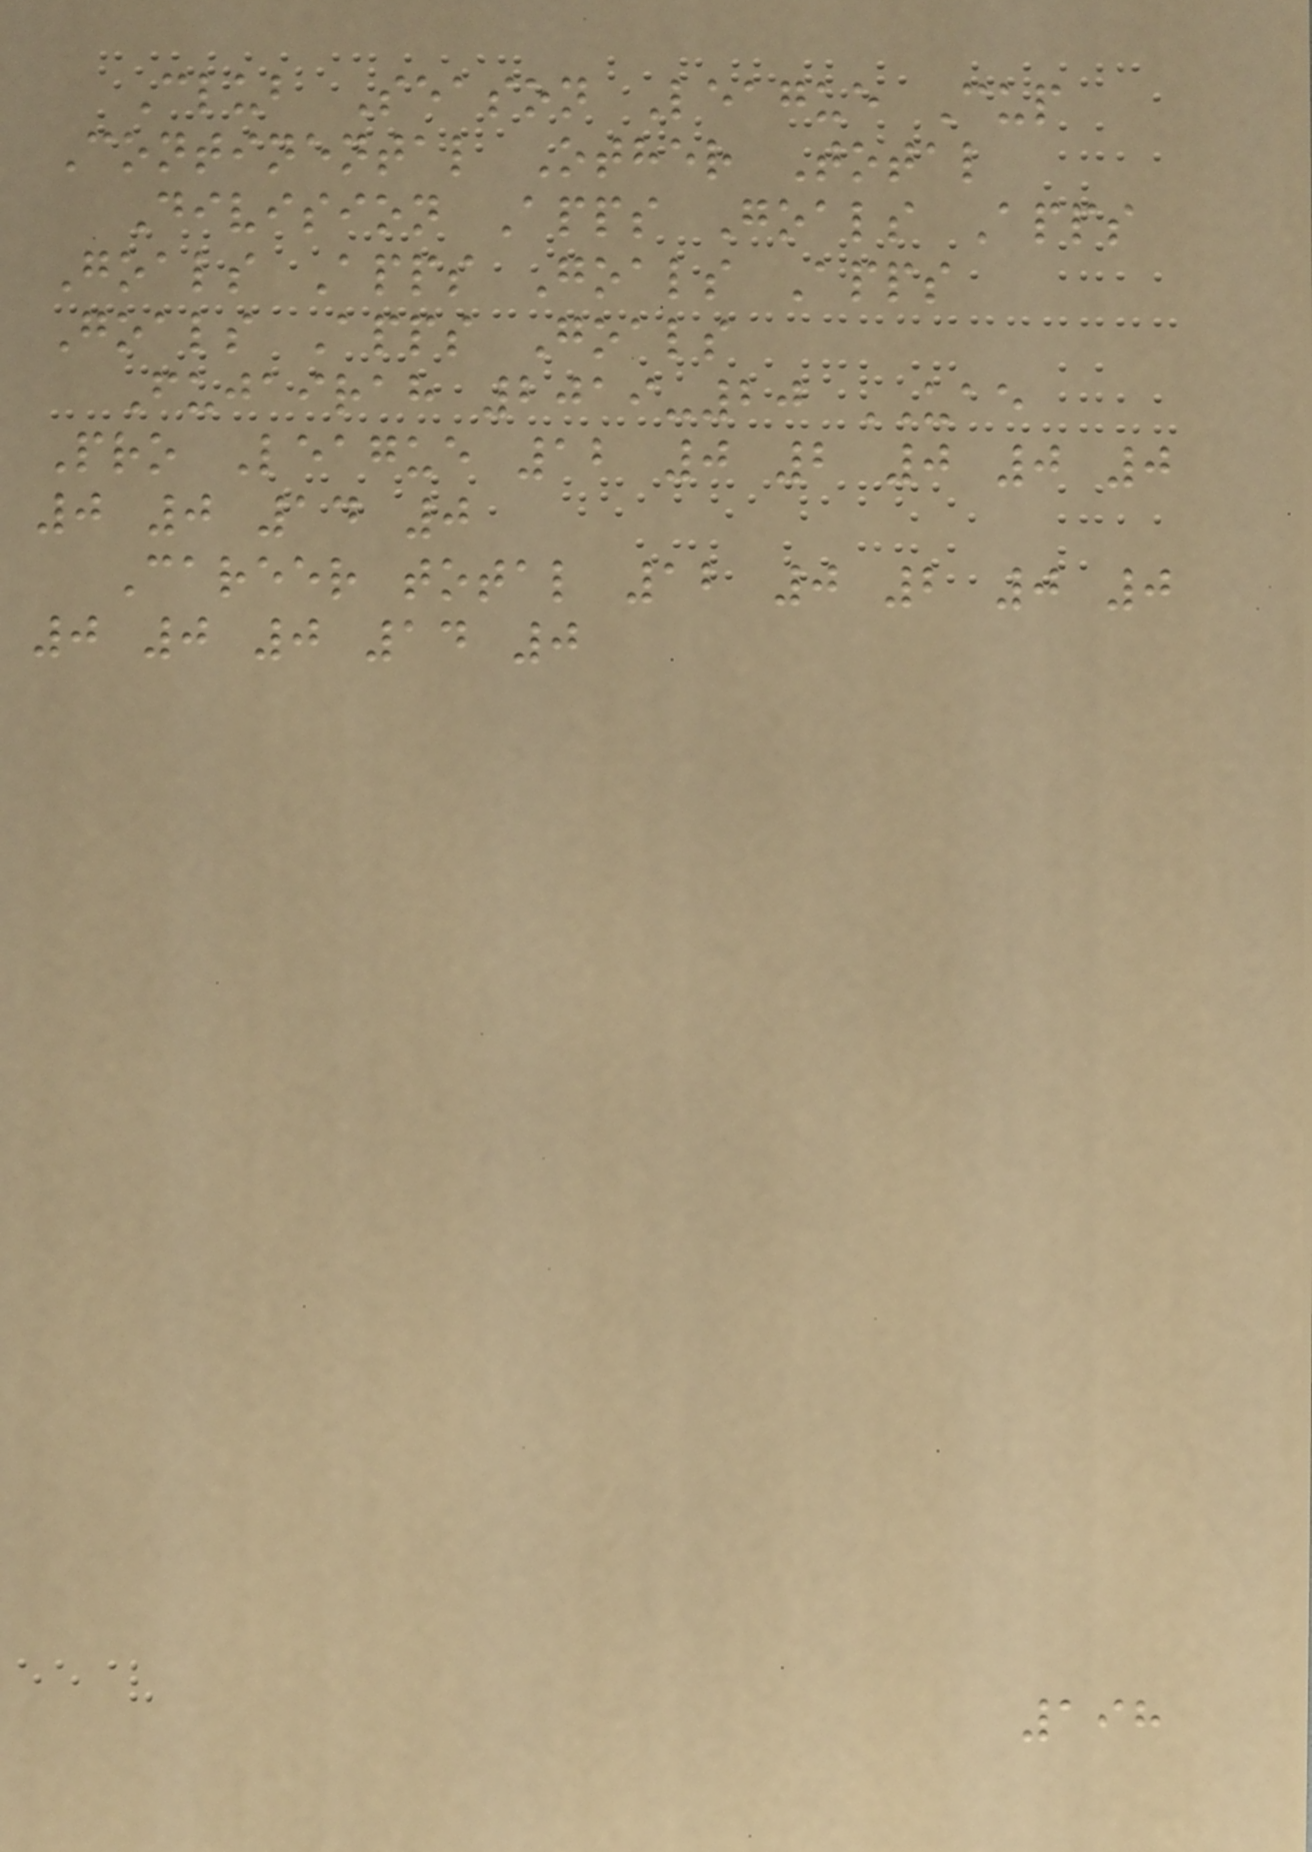Club Season League Cup
Continental Other Total
Division Apps Goals Apps
Goals Apps Goals Apps
Goals Apps Goals
Fujairah 2019-20 UAE
Pro League 12 0 2 0 0 0
0 0 14 0
Career total 12 0 2 0 0
0 0 0 14 0
198
